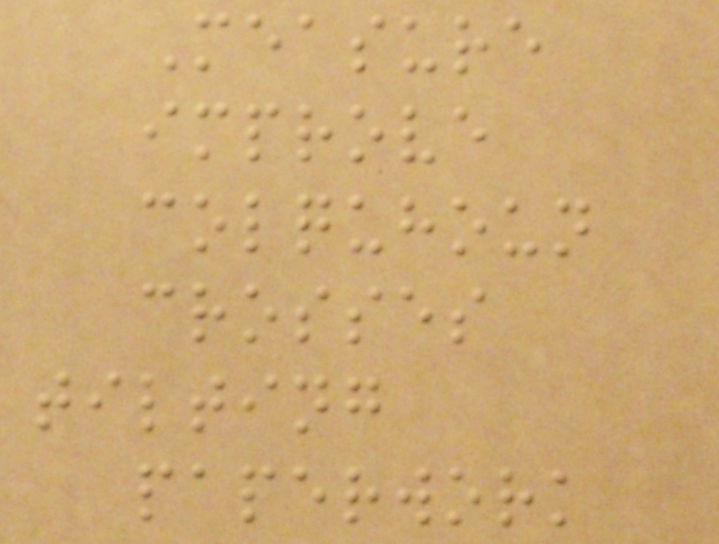Measure
improve
colquhoun
crosses
tilting
paperwork
